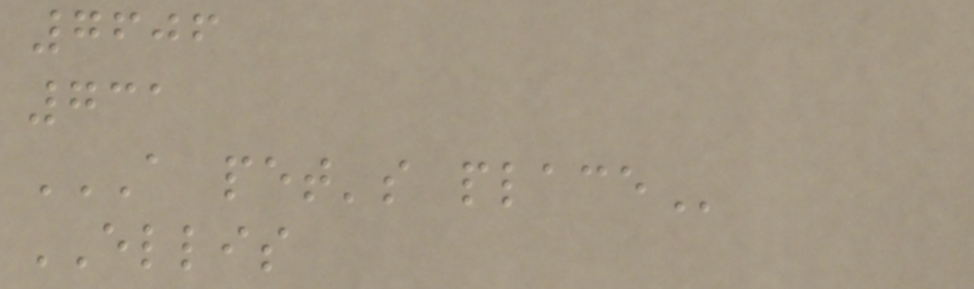7606
731
A PET'S PLACE
ELLIS
